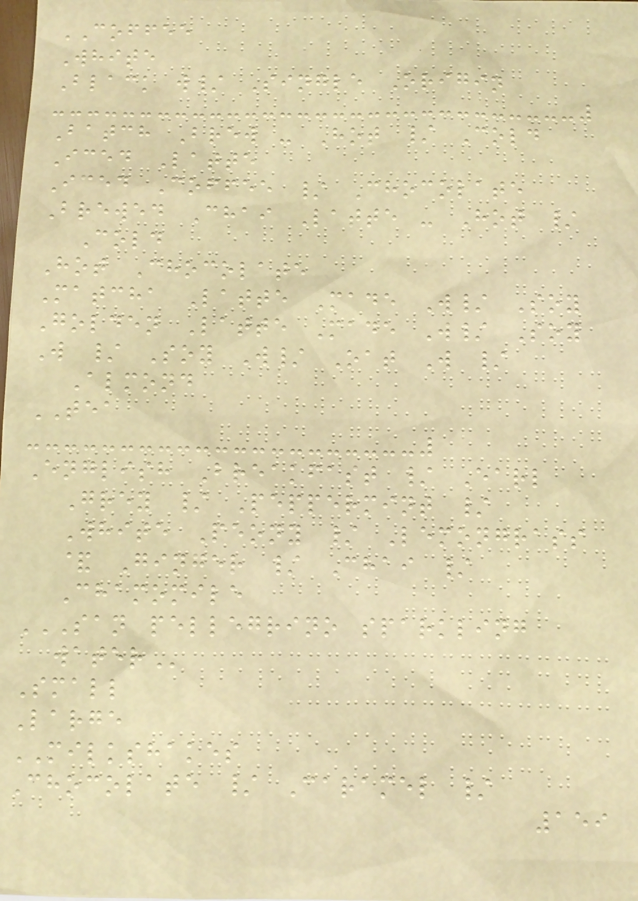COFFEE
White
Black w/ Single Origin
Batch Brew - Hot / Cold
Iced Latte
Iced Coffee / Chocolate
Brewed Chai Latte - Hot /
Cold
Hot Chocolate
Matcha Latte Made W/ Soy
Golden Latte Made W/ Soy
W / Soy W/ Oat W /
Almond
TEA
English Breakfast / Earl
Grey / Peppermint /
White Peony / Lemongrass
& Ginger / Chai /
Chamomile
SAN PELLEGRINO SPARKLING
WATER
Small
Large
MILKSHAKES
Chocolate / Caramel /
159
